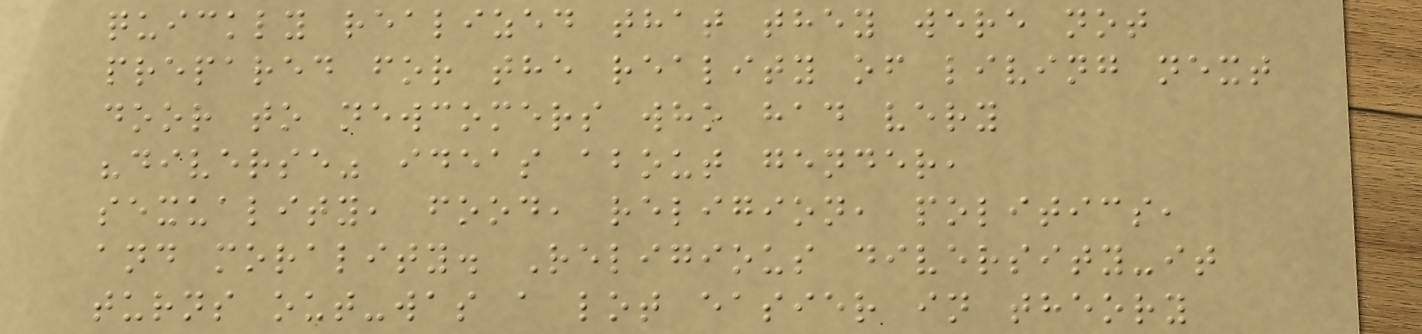quickly realized that they were not
prepared for the reality of living next
door to newcomers who had very
"diverse" ideas about gender,
sexuality, food, religion, politics,
and morality. Religious diversity-it
turns out-was a lot easier in theory
